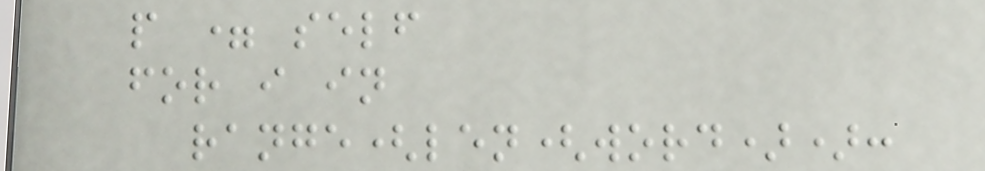p = self
for i in
range(len(word)):
